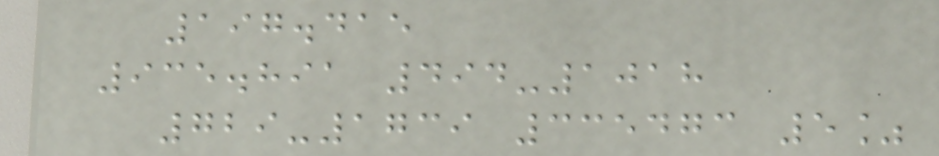197.415
935.891 494-1018
729-1739 335473 5%
